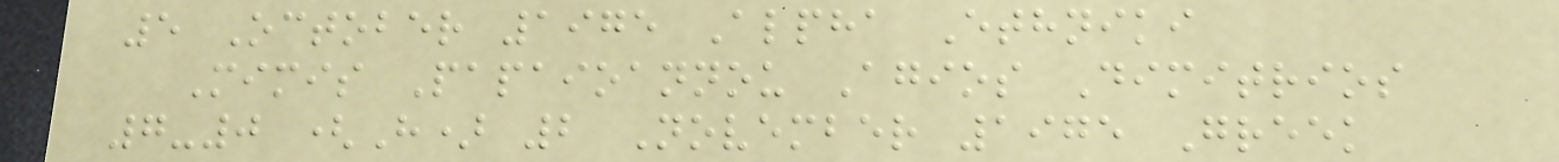5 October 1975 Alpha Ethniki
Mimis Papaioannou Agios Dimitrios
7-0 (H) 2 November 1975 Greek
